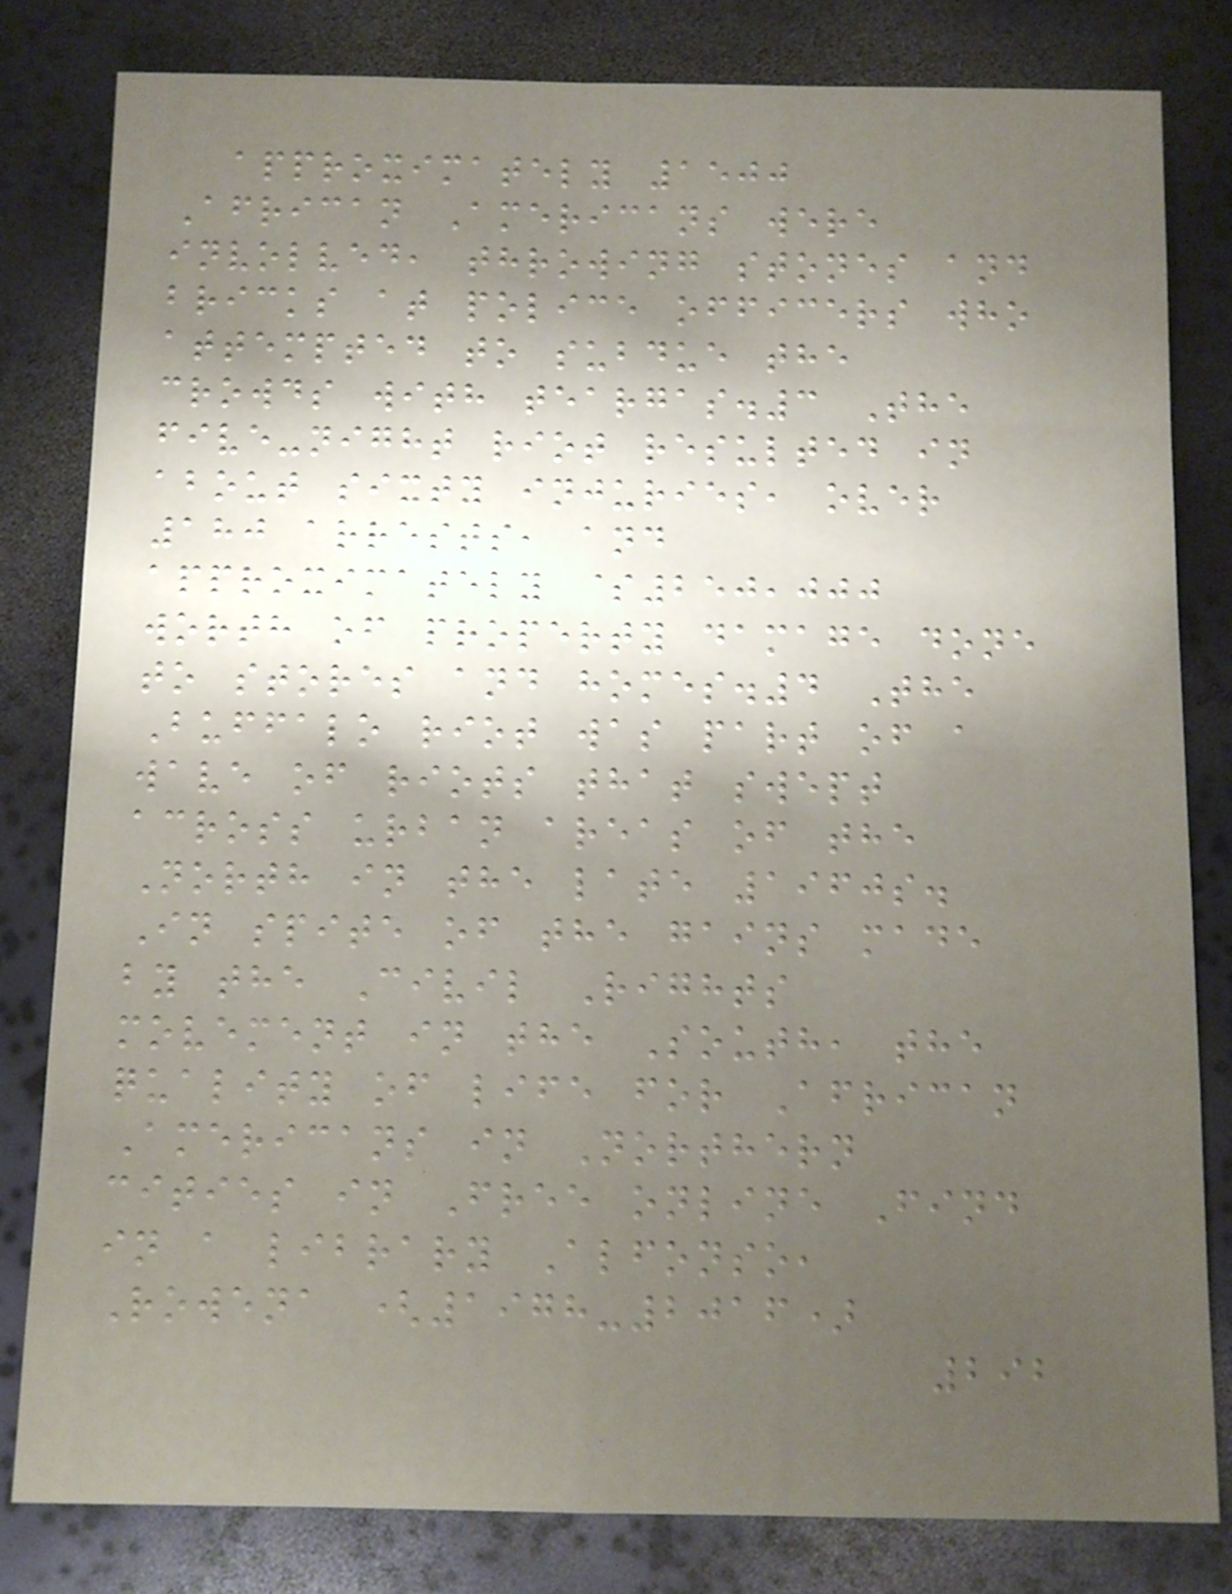approximately 1500
African Americans were
involved, throwing stones and
bricks at police officers who
attempted to subdue the
crowds with teargas.3 The
five-night riot resulted in
about sixty injuries, over
180 arrests, and
approximately $250,000
worth of property damage done
to stores and homes.4 The
Buffalo riot was part of a
wave of riots that swept
across urban areas of the
North in the late 1960s.
In spite of the gains made
by the Civil Rights
movement in the South, the
quality of life for African
Americans in Northern
cities in Free online Find
in a library Alfonso,
Rowena (1978-2016)
292
